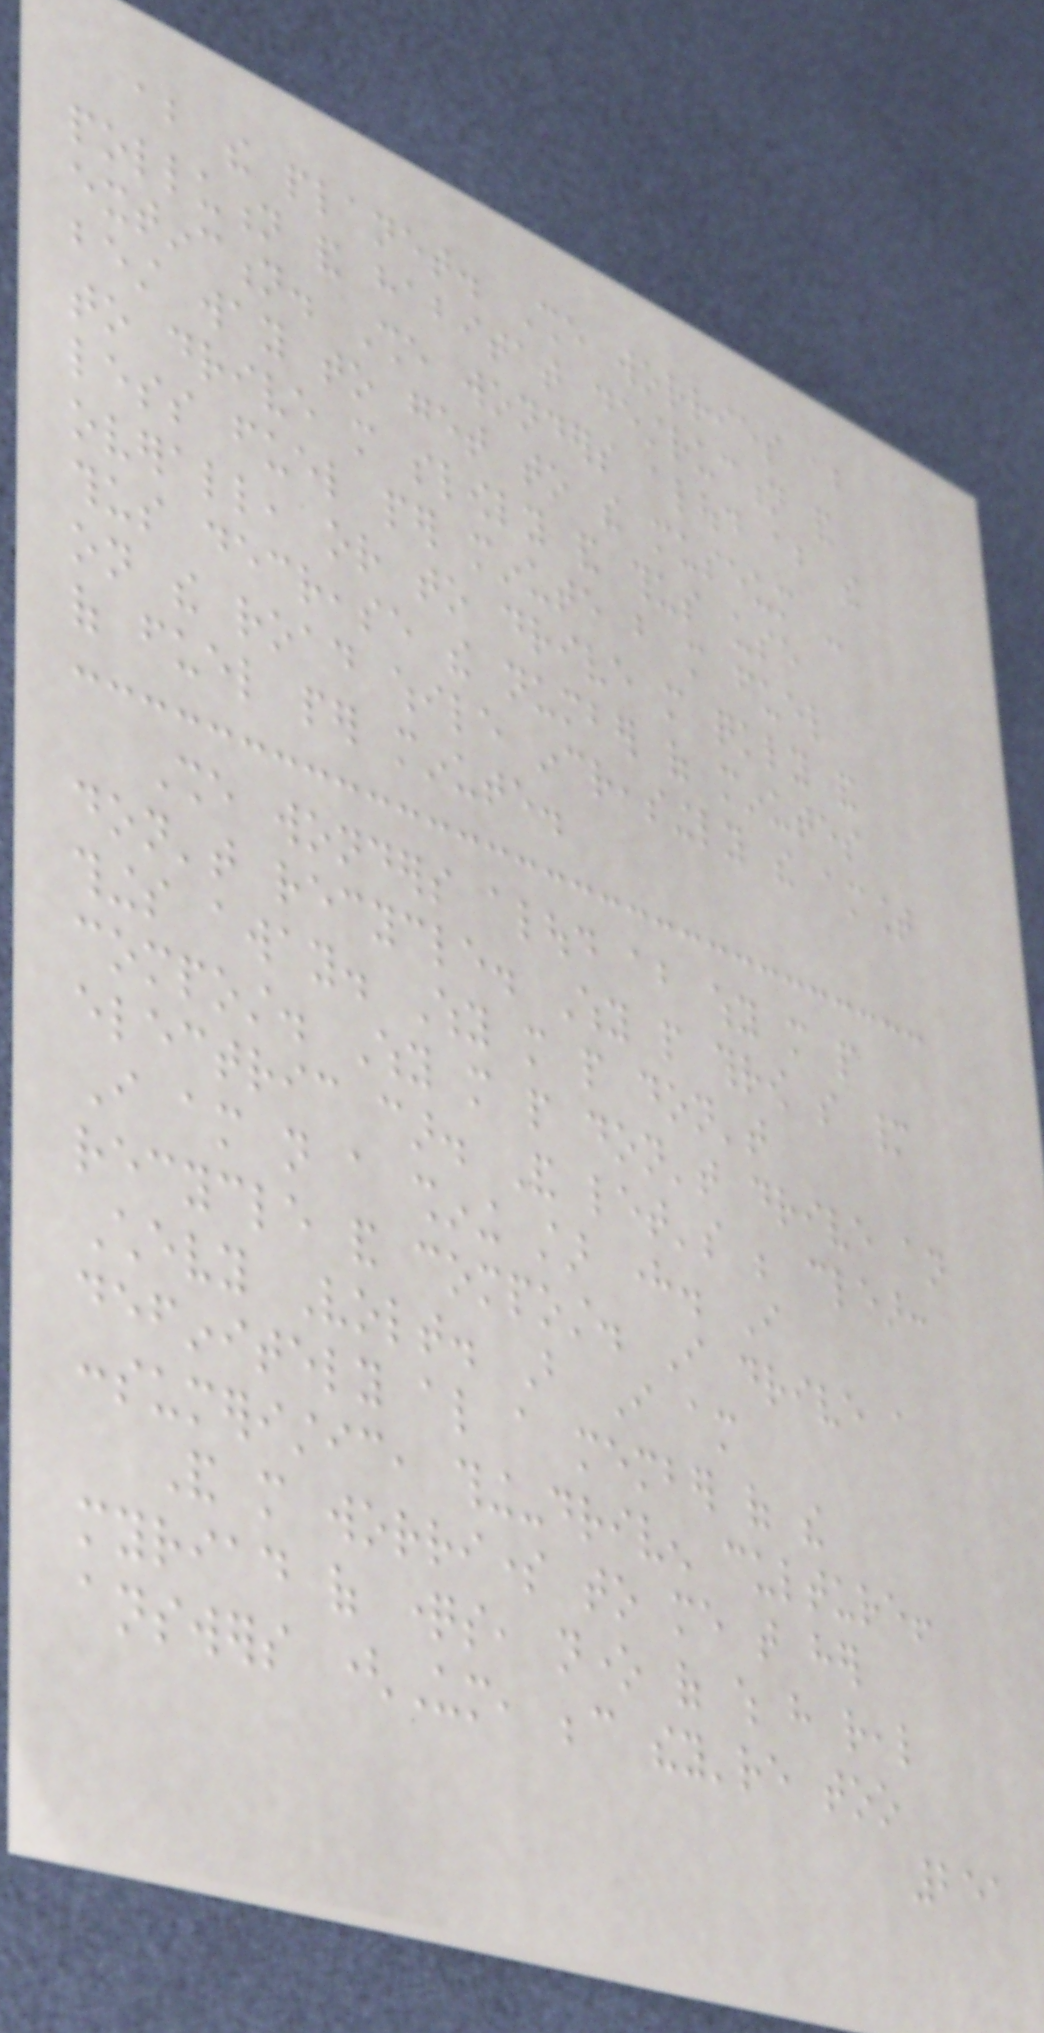about the planet. She worries about
pollution and habitat destruction and
extinction. She wonders aloud about the
best way to get to the museum -
to drive more slowly and thus use
less fuel per minute but more fuel
overall, or to drive more quickly and
thus decrease the number of minutes
on the road while increasingly the amount
of fuel per minute.
She wonders aloud about why more people
don't recycle. Why people throw so many
things away. Why more people don't
compost. Why more people don't drive an
electric car. And let's be clear:
I am not a shining star here. I
recycle and compost. I drive a
Chevy Volt. But I am
definitely also a member of the
consumeristic, thing-driven culture!
And more worrisome to me that her
myriad of questions, none of which have real
answers (Um, because they're too
251
